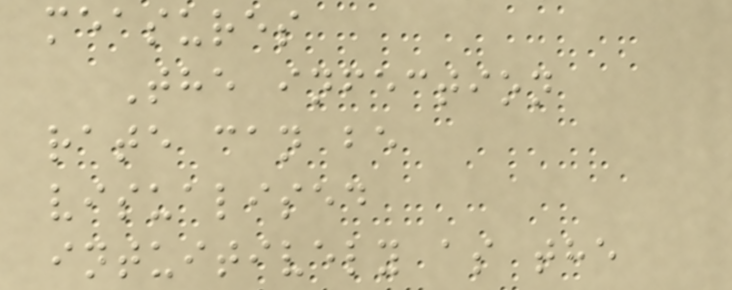measures
The infection
rate can be
visualised
intuitively as the
